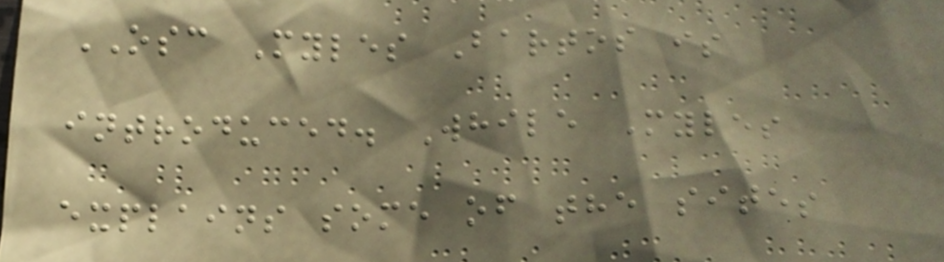OSC Myles Bartos is
introduced. While Myles
explains some of the sites
